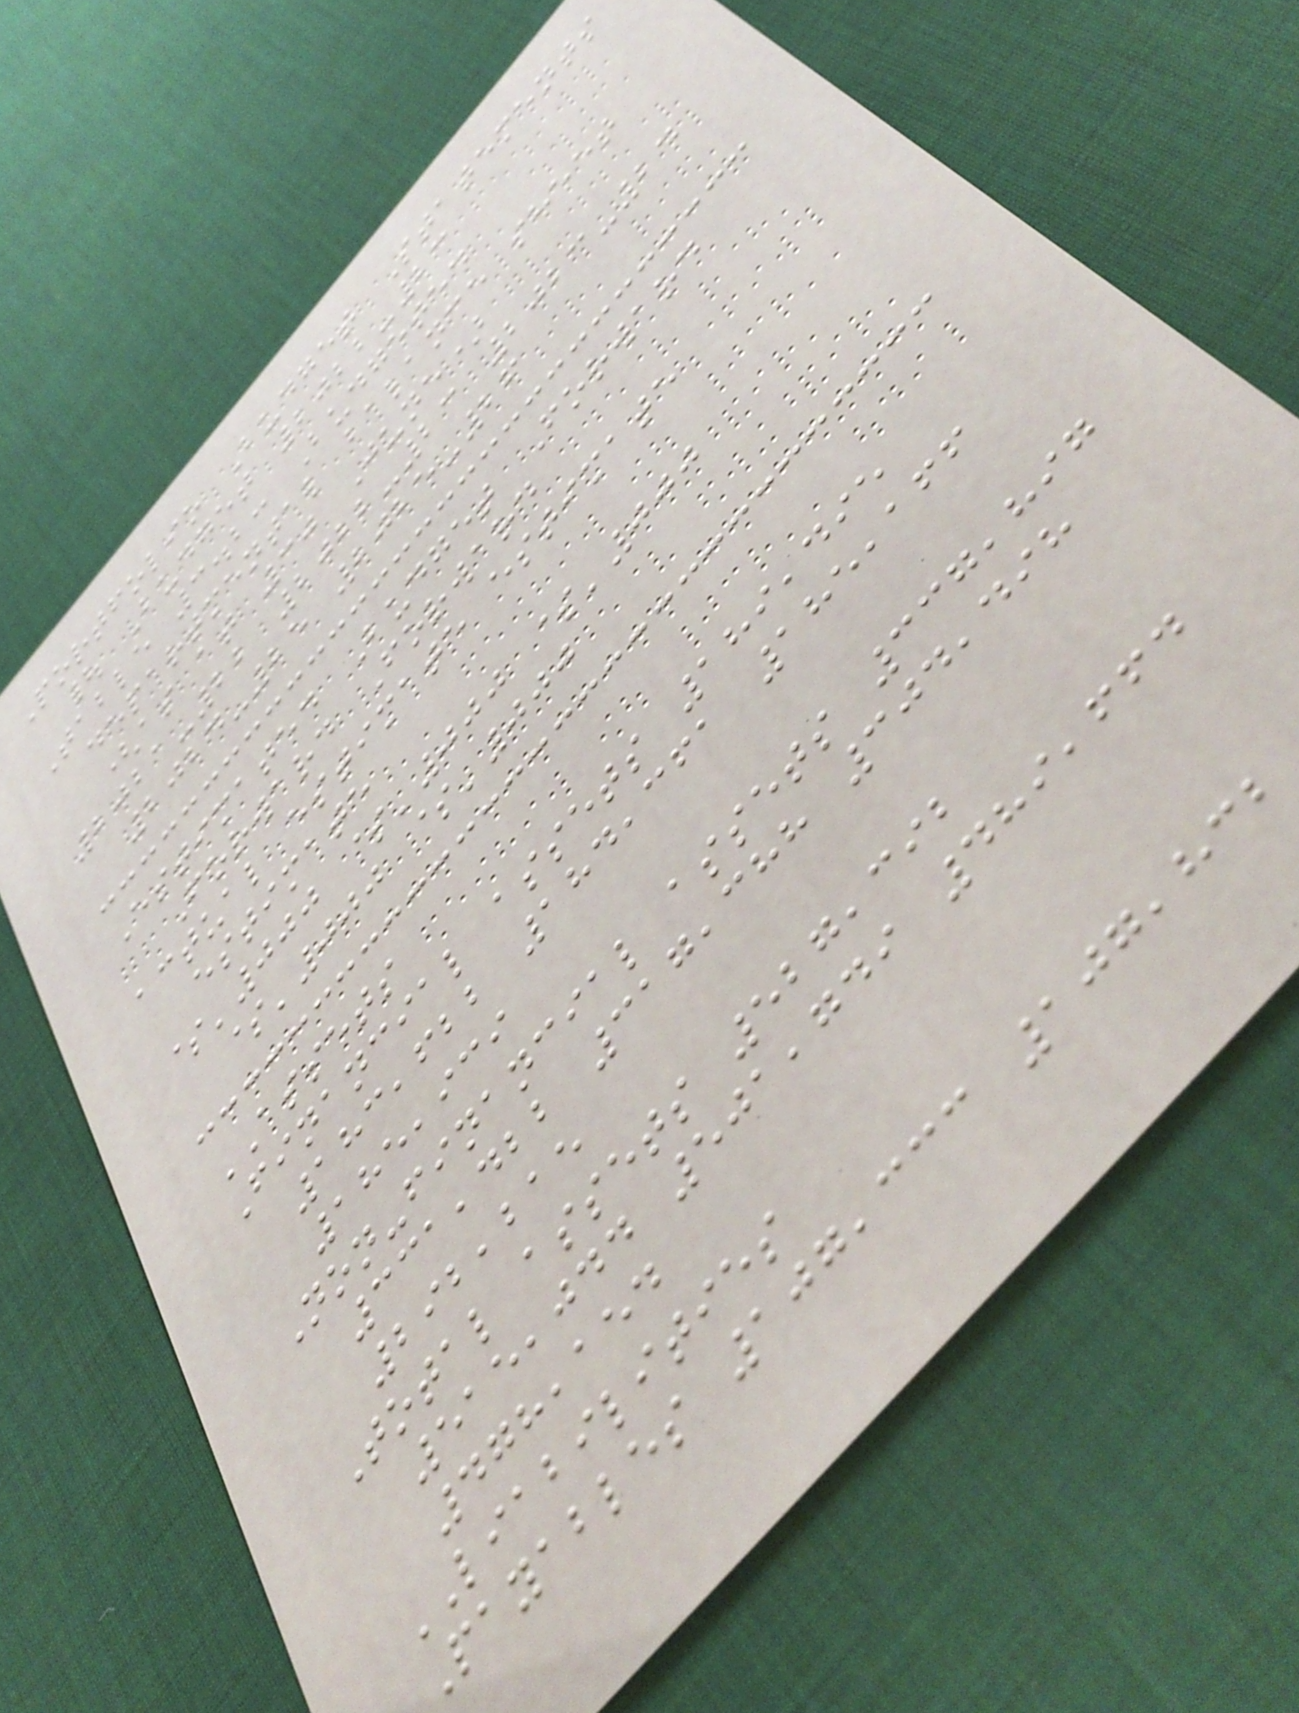Portfolio Budget Statements
| Budget 2022-23
Table 3.2: Budgeted
departmental balance sheet
(as at 30 June)
2021-22 2022-23 2023-24
2024-25 2025-26
Estimated Budget Forward
Forward Forward
actual estimate estimate
estimate
$'000 $'000 $'000
$'000 $'000
ASSETS
Financial assets 189,495
183,622 184,361 185,166
185,939
Non-financial assets 337,897
331,422 317,388 304,498
292,215
Total assets 527,392
515,044 501,749 489,664
478,154
LIABILITIES
Payables 107,333 107,832
